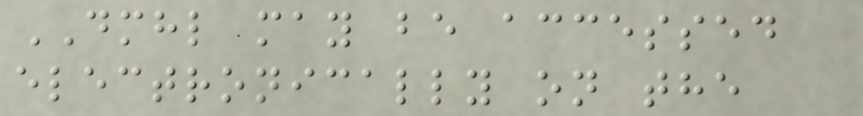DMHL may be accessed
electronically on the
